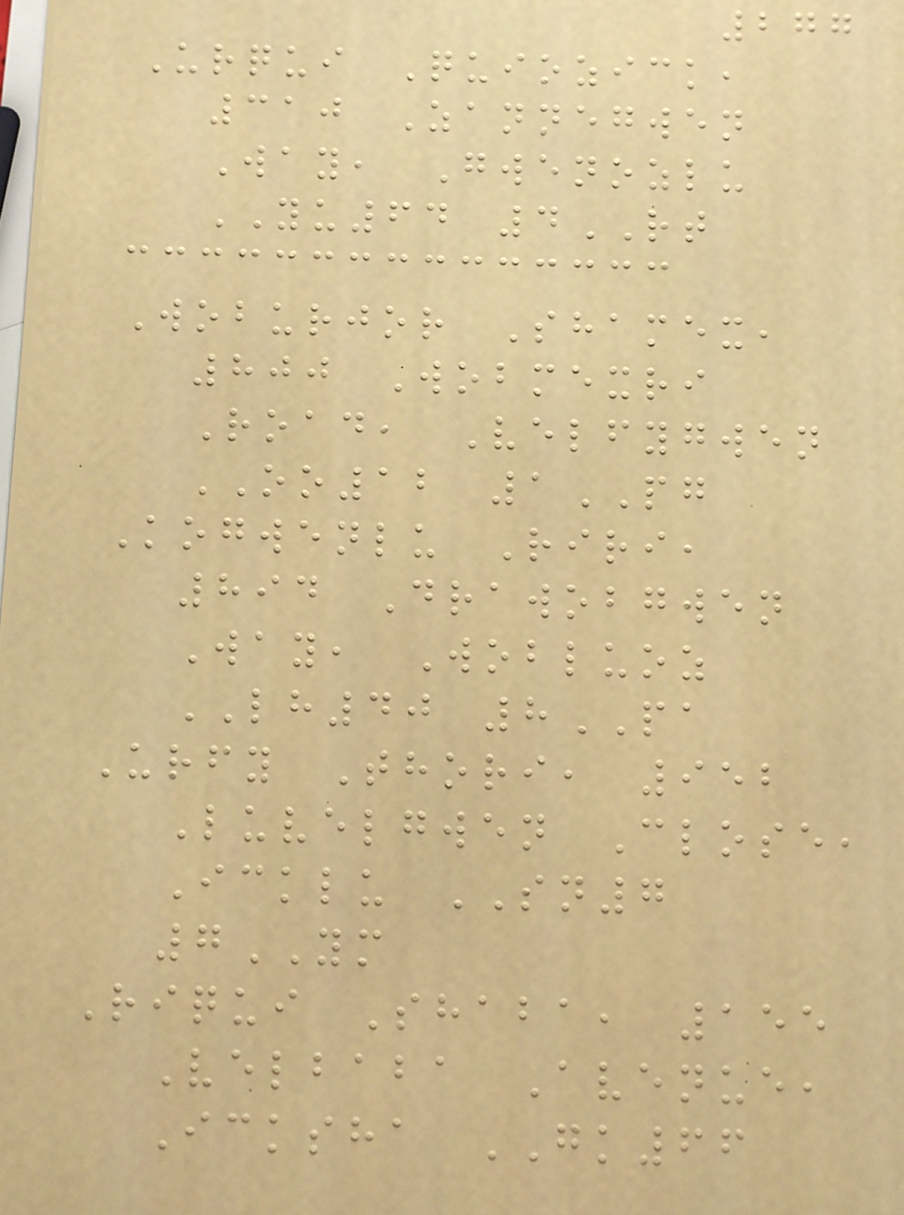277
Urqui Quiozick,
310 Zannegwen
Way, Gwenozlu
YU64 4RT
Woburjor Shamex,
800 Wobmexri
Road, Velfygwen
OO12 1PG
Kogwenlu Riri,
894 Drawobgwen
Way, Wobluoz
LH40 8PA
Urfy Thori, 952
Luvelgwen Close,
Icklu SN7
7YM
Riqui Shaba, 155
Velbaba Avenue,
Icksha GK66
